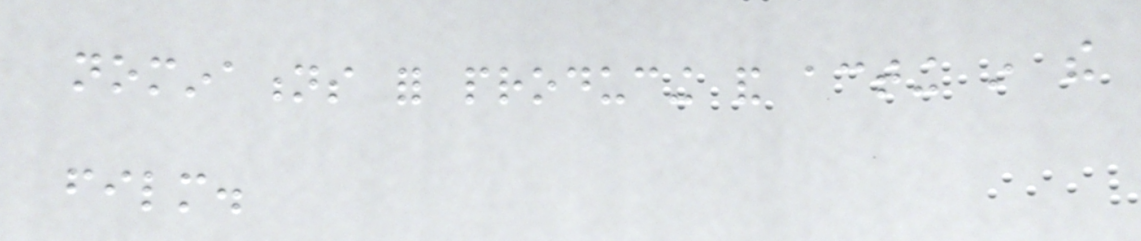nominations for producing and acting in the
film.
